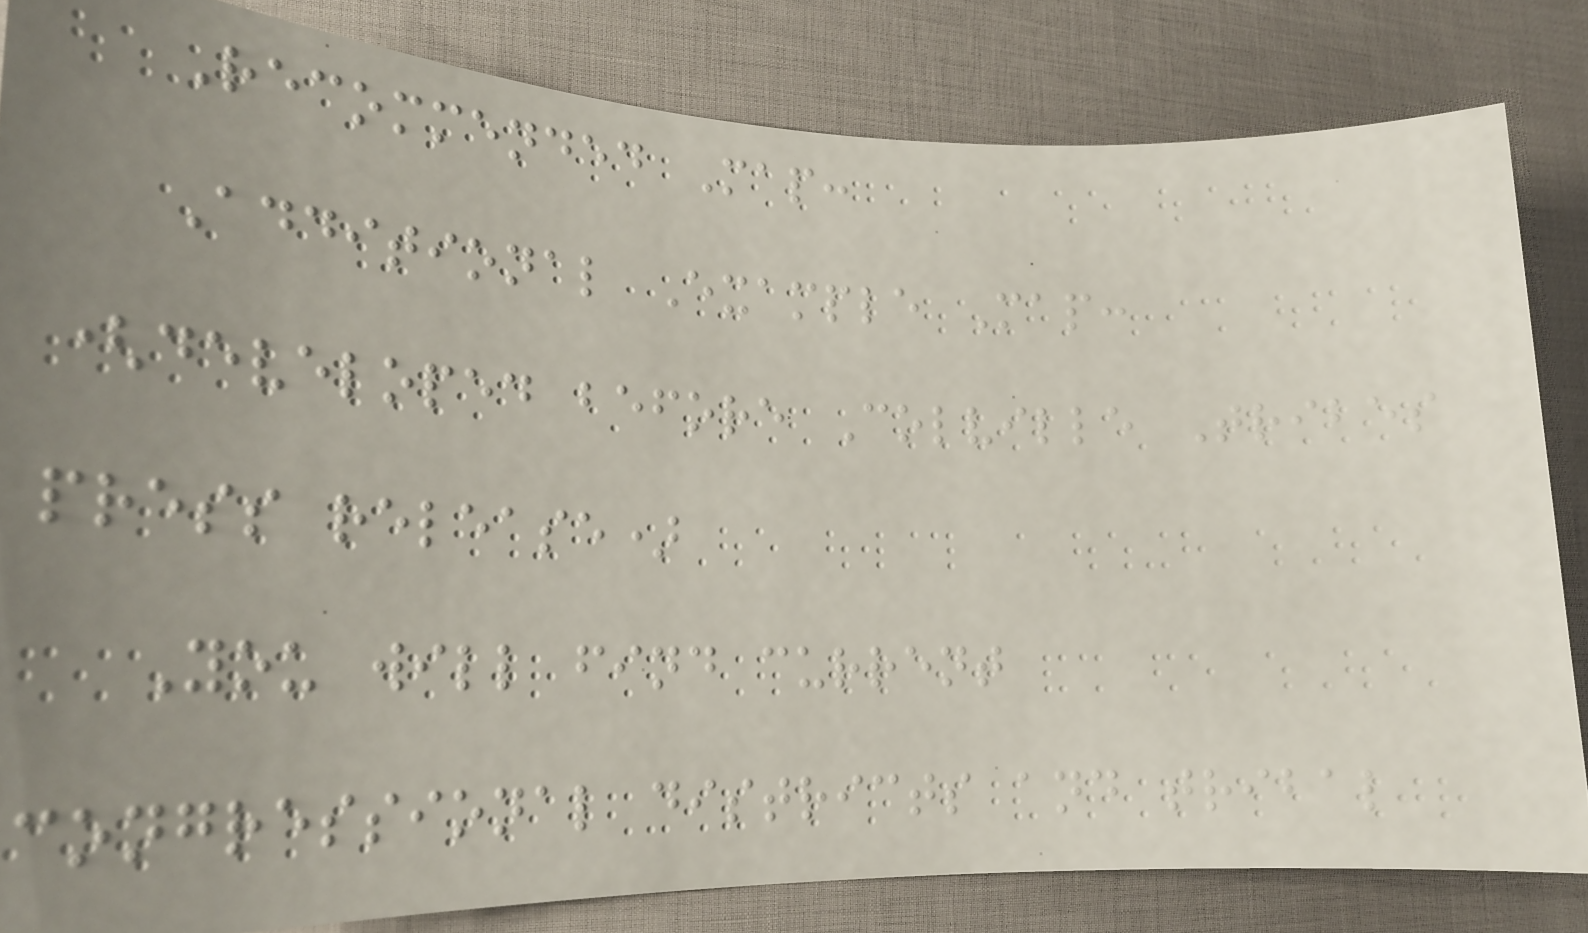Recommended Map:
Additional Example Map:
(developed before Colville Tribes
press release)
You will find current
congressional districts and tribal
